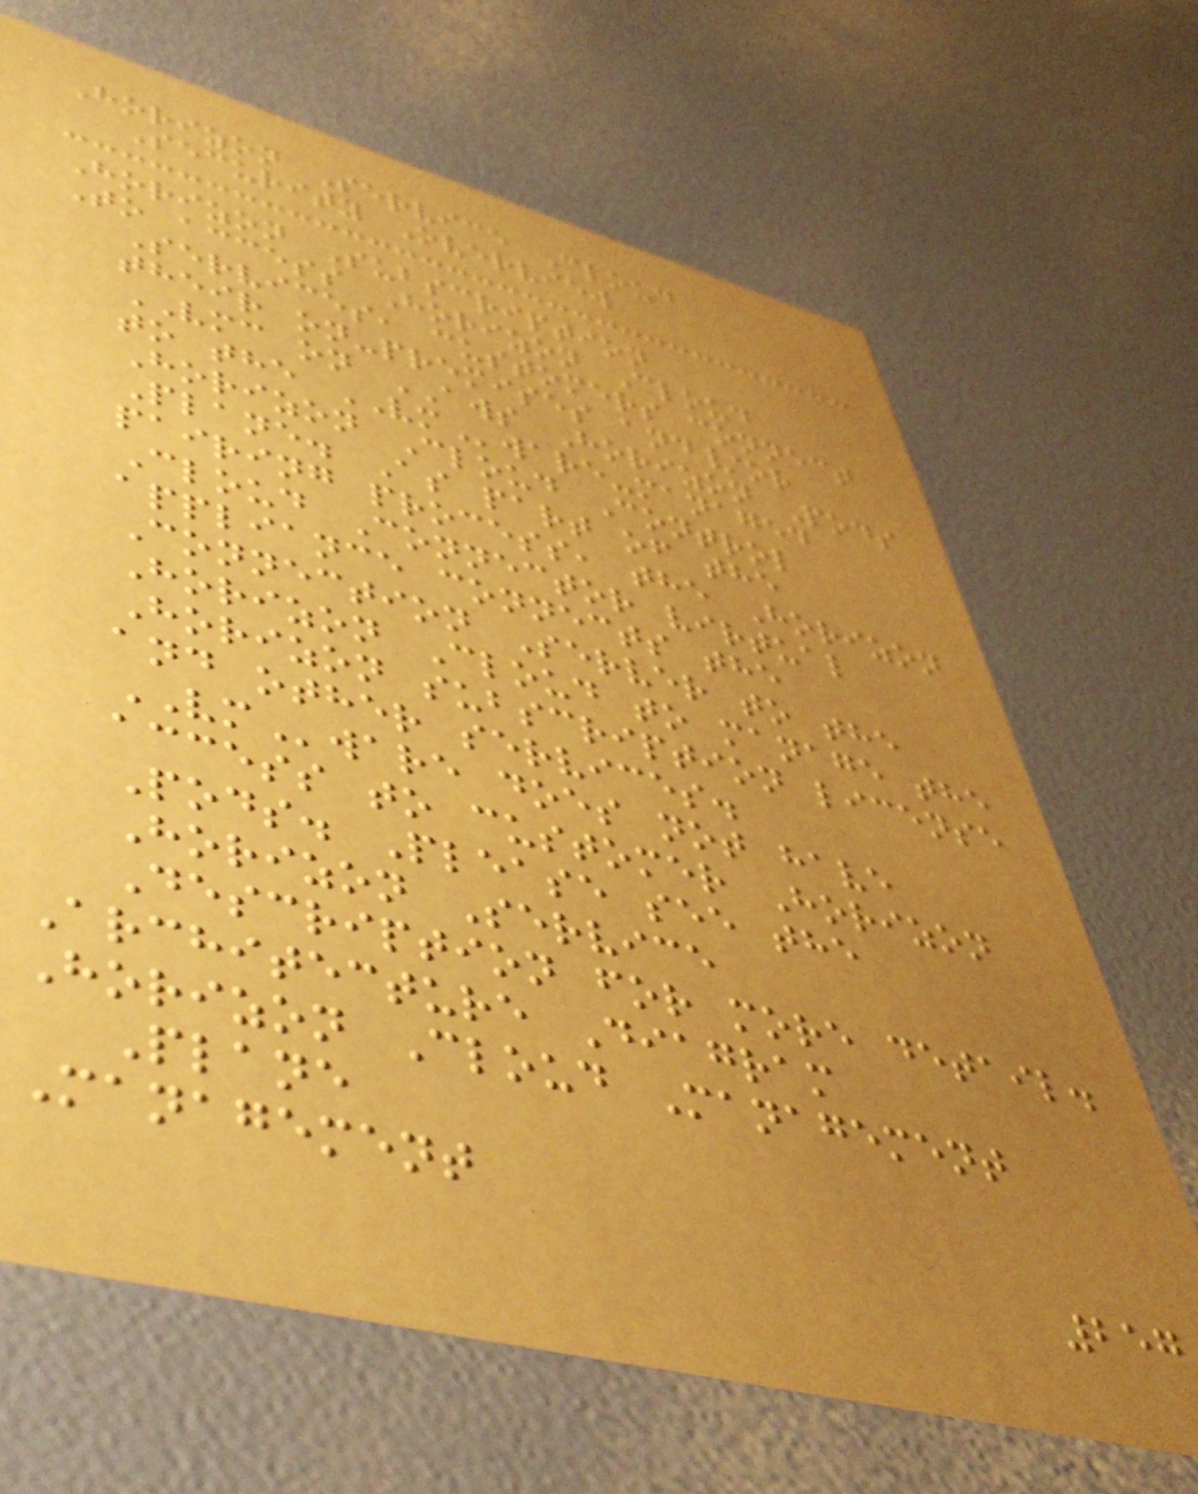Horizon Service Cloud
Security Overview
Horizon Subscription
To access Horizon Cloud
Services, customers connect
their on-premises and/or
VMC on AWS Horizon Pods
to the VMware-managed
Horizon Cloud Control
Plane. As part of the
pairing process, the Horizon
Cloud Connector virtual
appliance connects the
Connection Server to the
Horizon Cloud to manage the
Horizon subscription license
and other services.
VMware does not have
access to customer Horizon
Pods. Please see the
Horizon Service
Description for more detail.
Architecture Diagram
Horizon Cloud Management
Plane
Management
257
